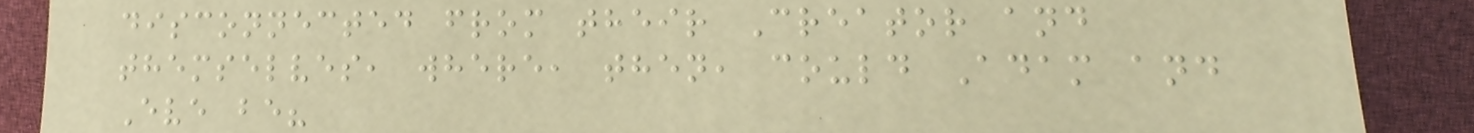disconnected from their Creator and
themselves, where, then, could Adam and
Eve be?
